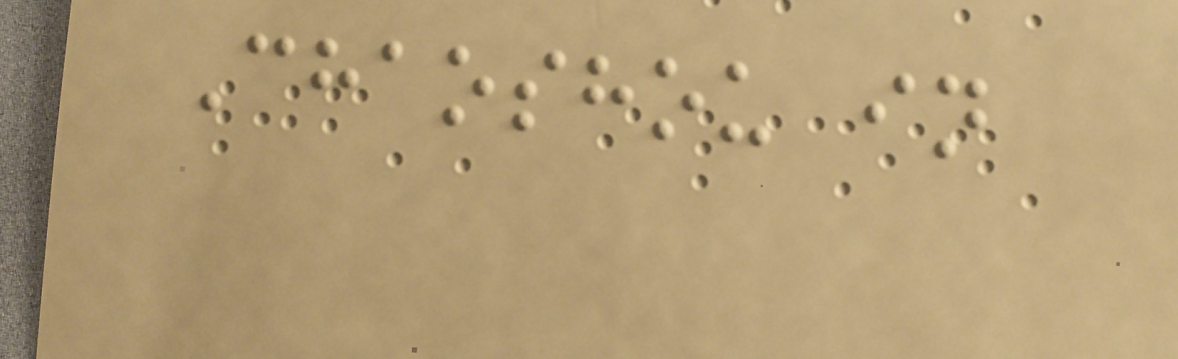Chaoshou in
